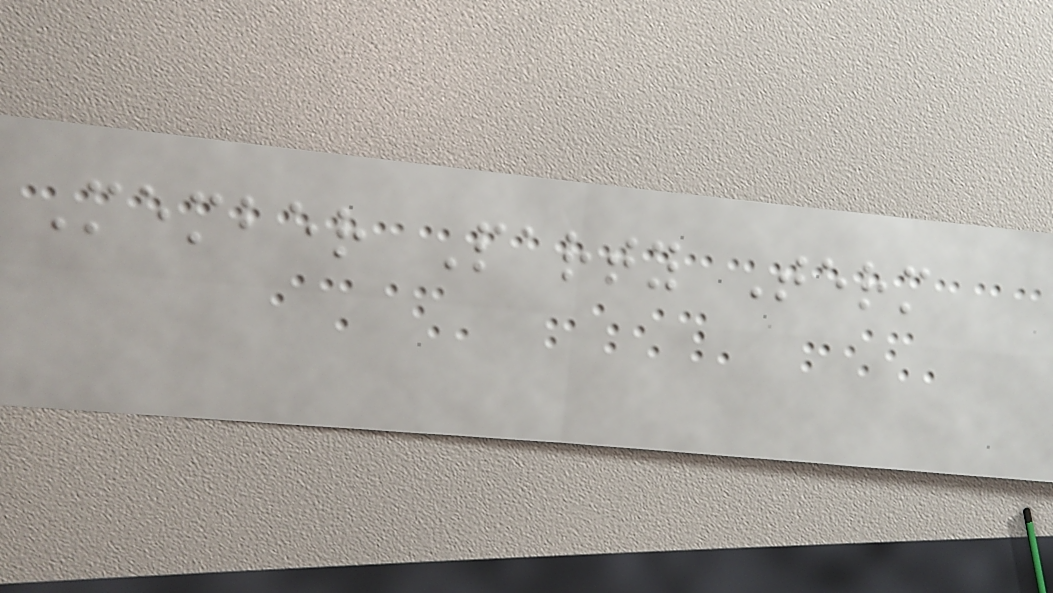Member Party Term
